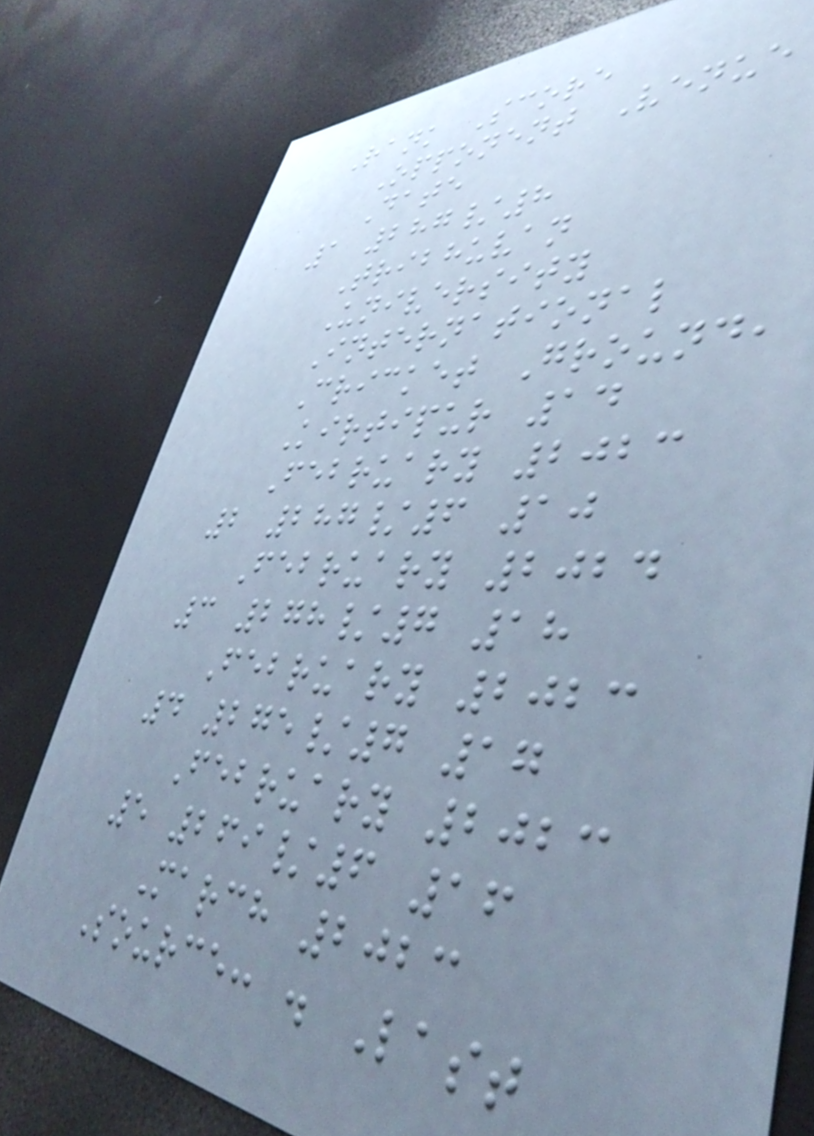Rank Score
Opponent Venue
Date
1 287/8
Tribhuvan
University
International
Cricket Ground,
Kirtipur 14
February 2023
2 287/6 10
February 2024
3 278/7 18
February 2023
4 275/7 17
February 2023
5 269/6 16
March 2023
Source: . Last
